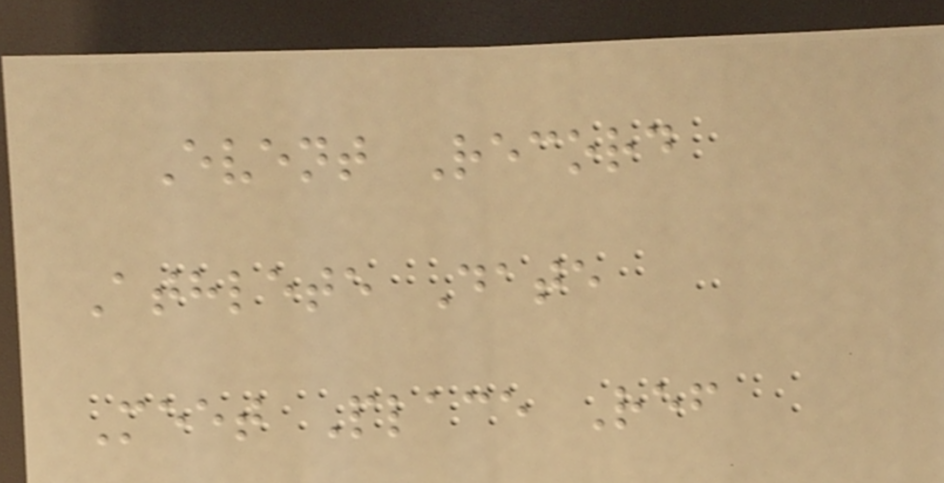Event Record
Athlete Date
Meet Place Ref
